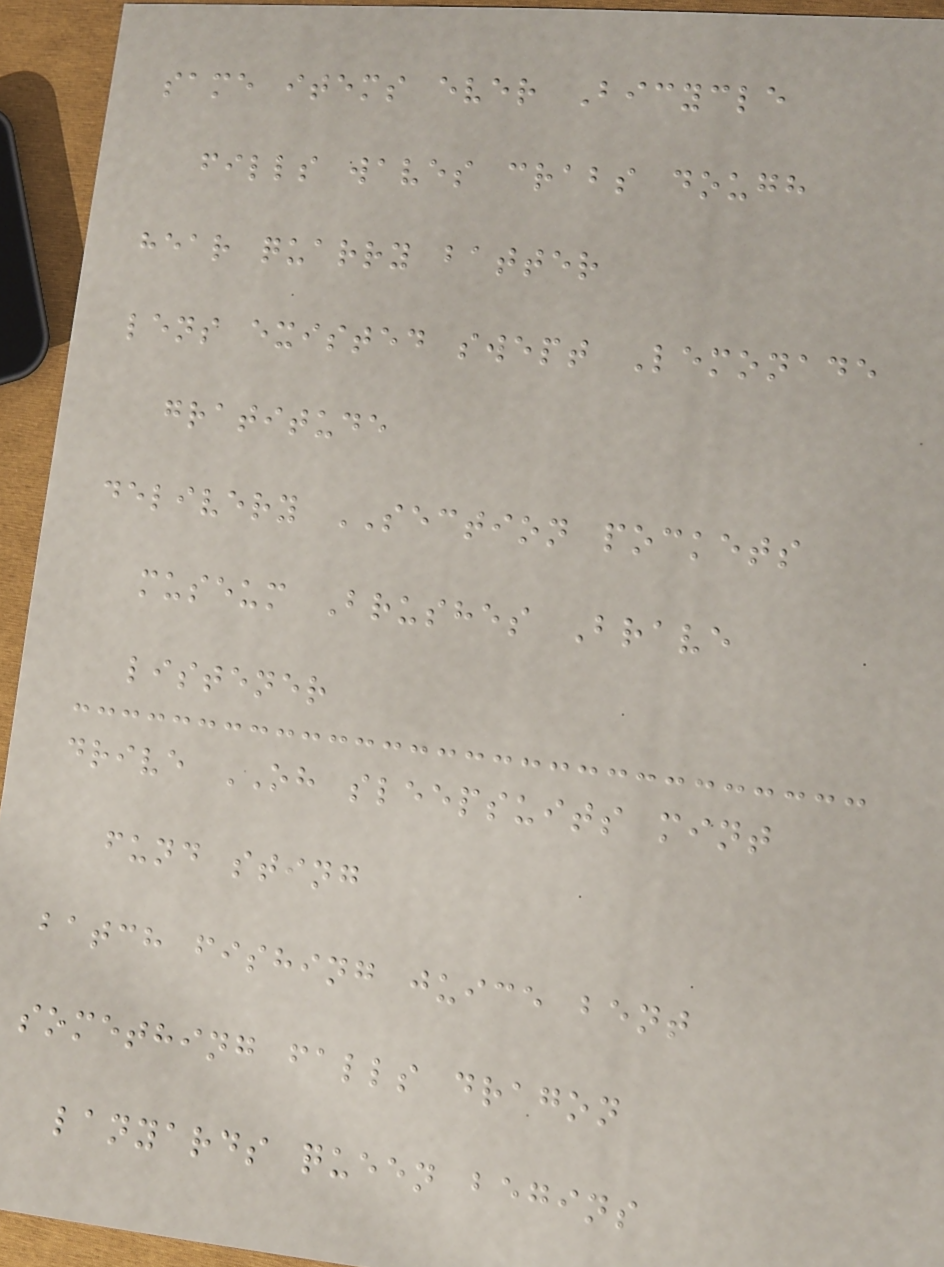same items ever Bicycle
fills waves crabs dough
hear quarry batter
lens existed swept Lemonade
gratitude
delivery SECTION pockets
museum Brushes Brave
listener
drive OH sleepsuits mint
fund sting
batch fishing juice bent
something falls dragon
lanyards queen begins
